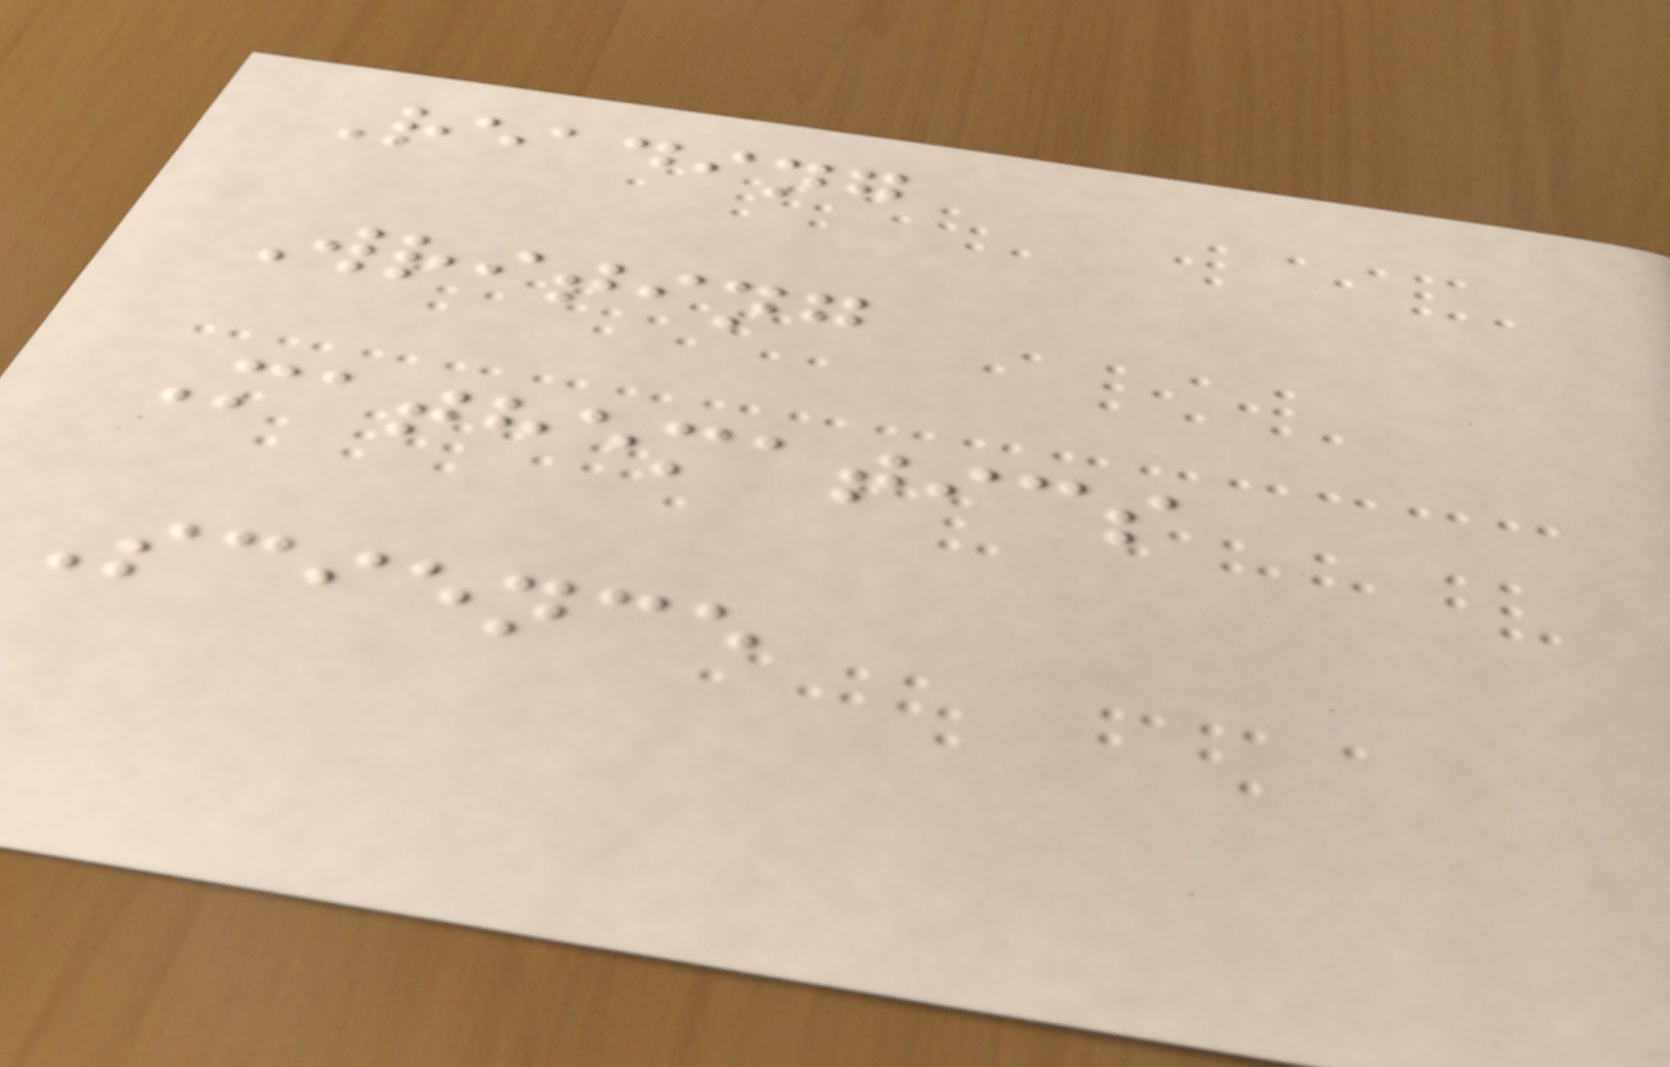Reading
Writing
Mathematics
Science
